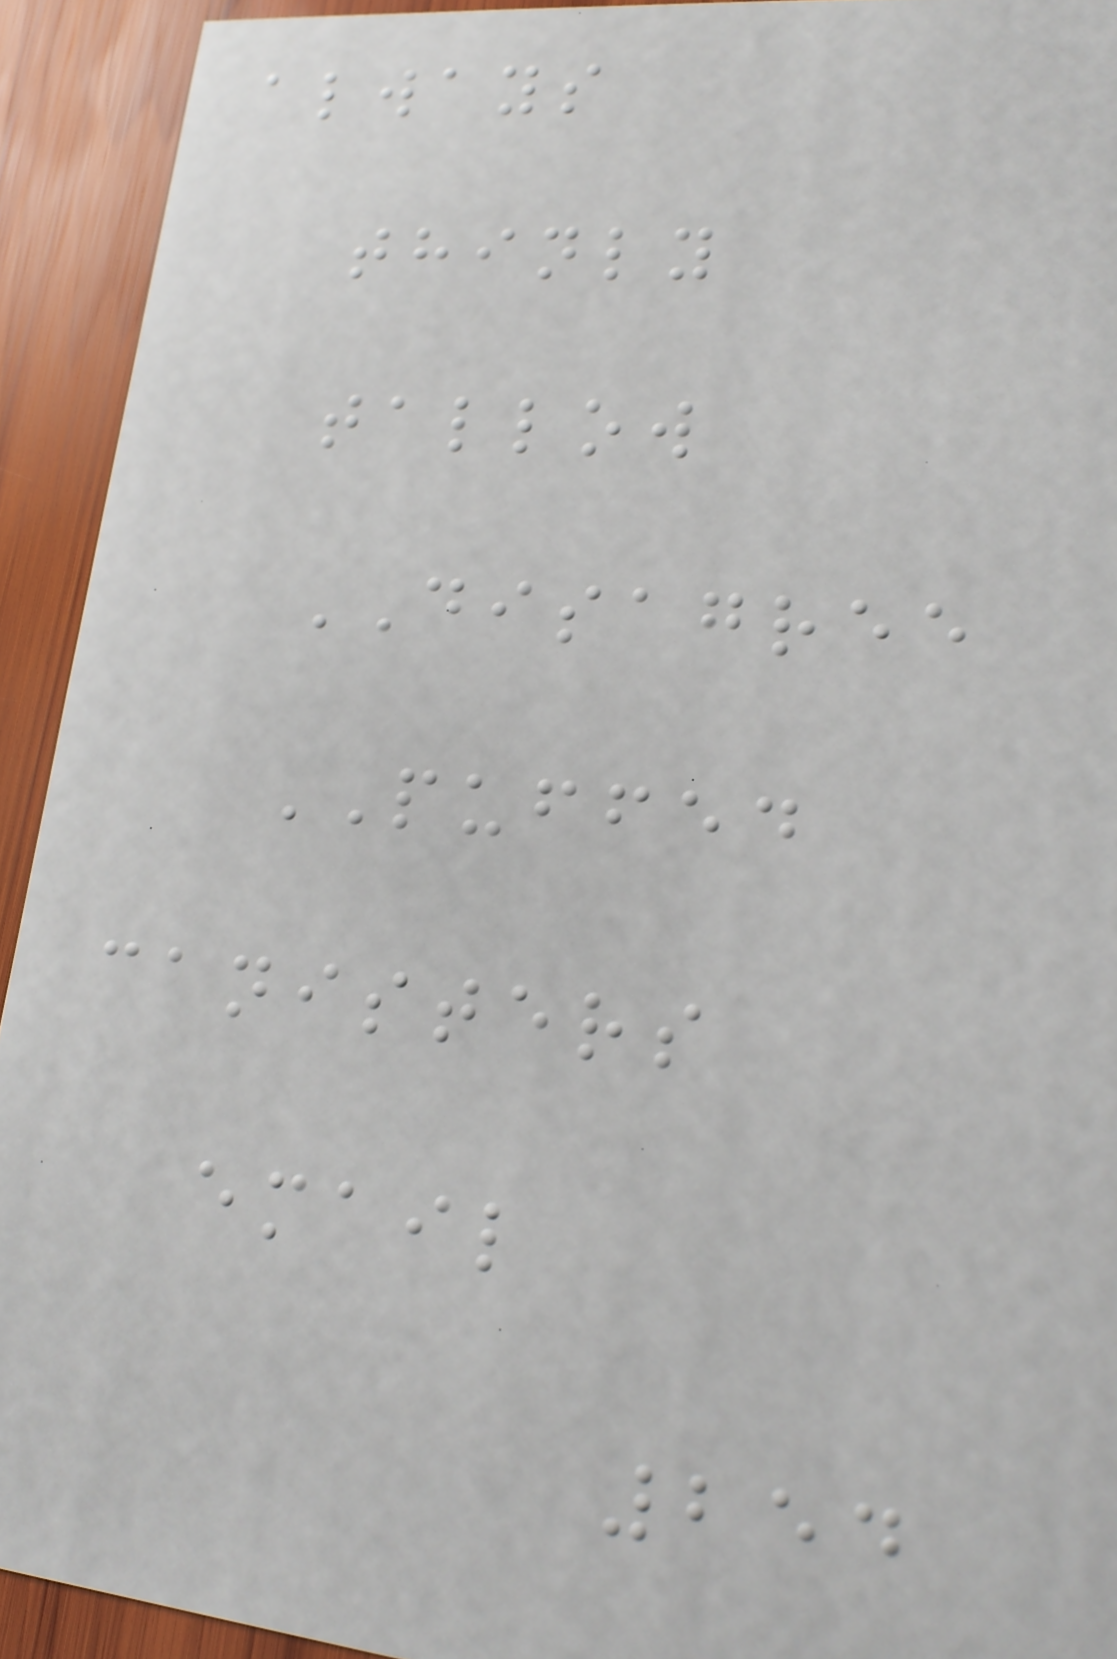always
thinly
tallow
DISAGREE
PUFFED
canisters
email
254
